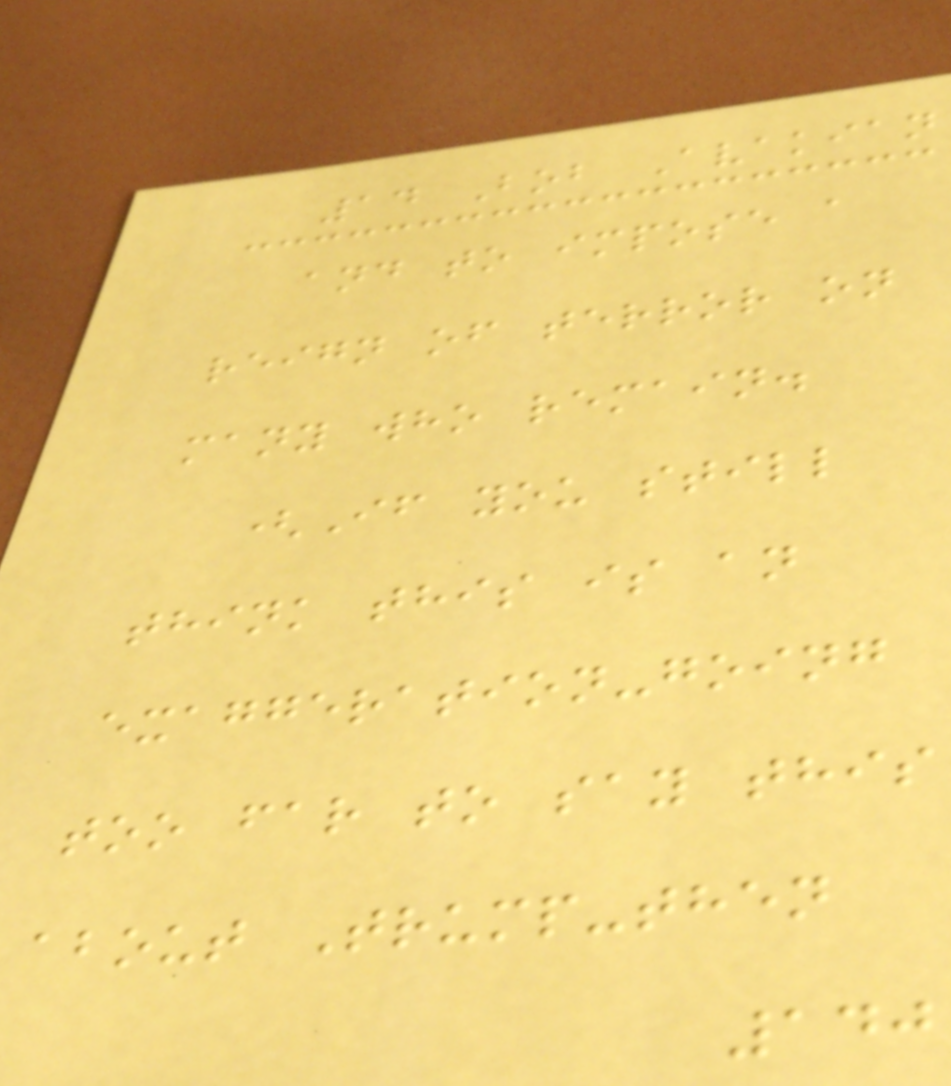14 Bob Avakian
and to impose a
reign of terror on
many who remain.
(If you still
think this is an
exaggeration-going
too far to say this
about Trump-then
140
